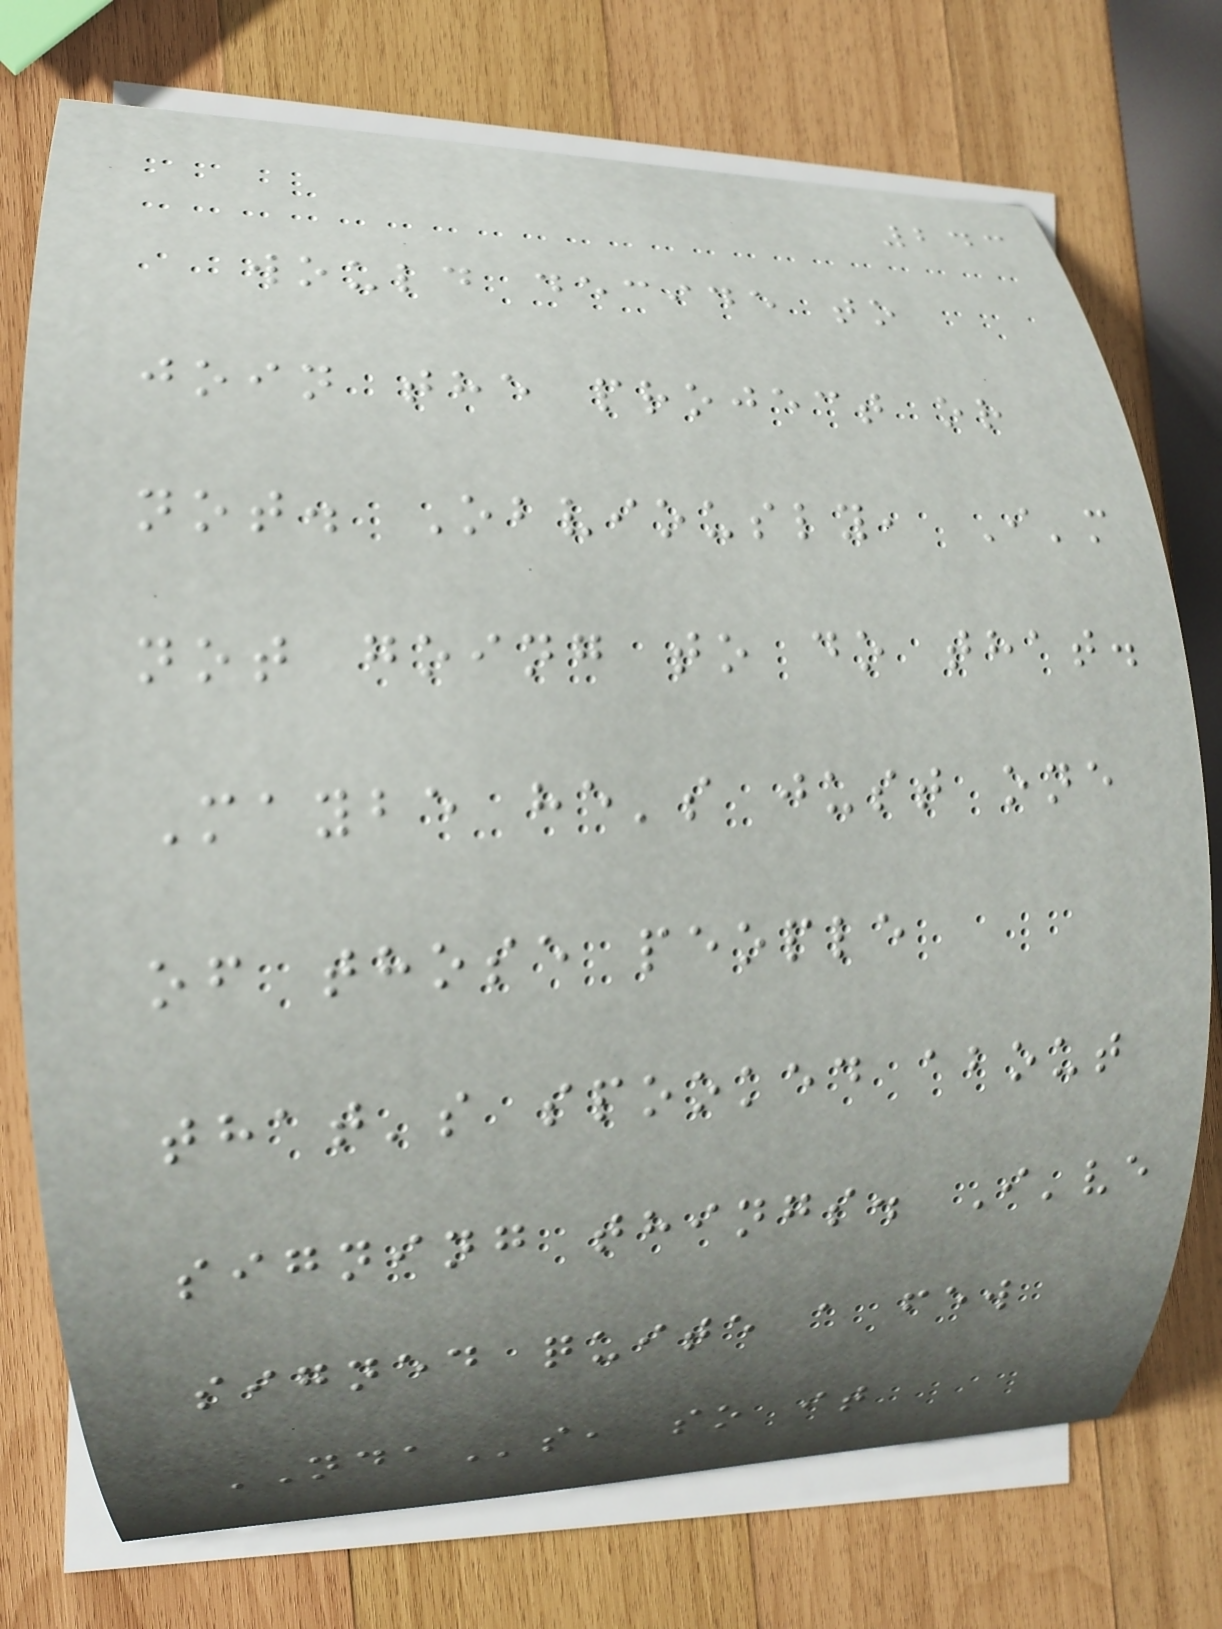243
would decide to
join the project or
not. Obviously, I'm
not going to do that.
Maybe he's just one
of those people
that's spooked about
signing things. I've
signed quite a few
NDAs, so it
